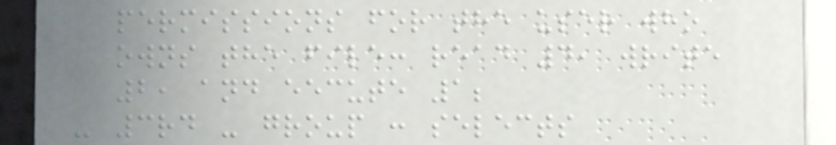permissions for the user who
owns the file: read 4, write
2, and eecute 1;
- 3rd - group : selects
